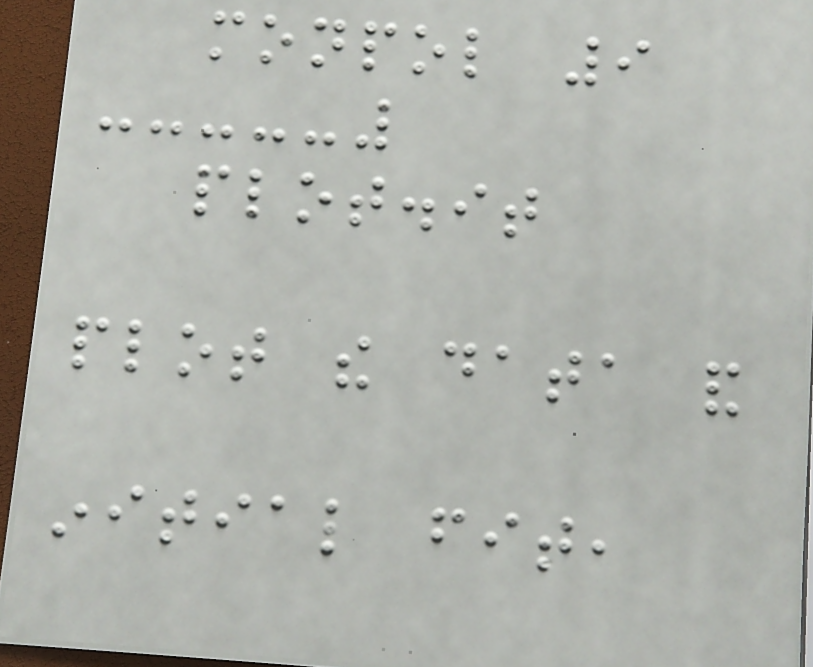monpol 9
plot.it
plot the data and
initial fit,
